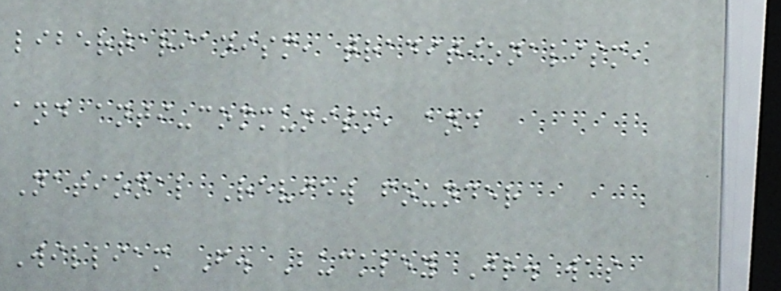libertarianism, traditionalism,
and anti-communism, and
National Review founder
William F. Buckley Jr. was
